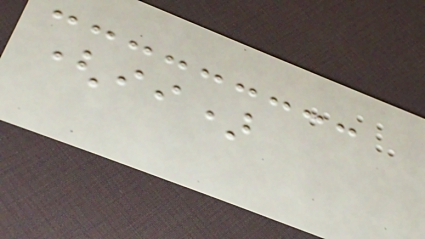(ii)
